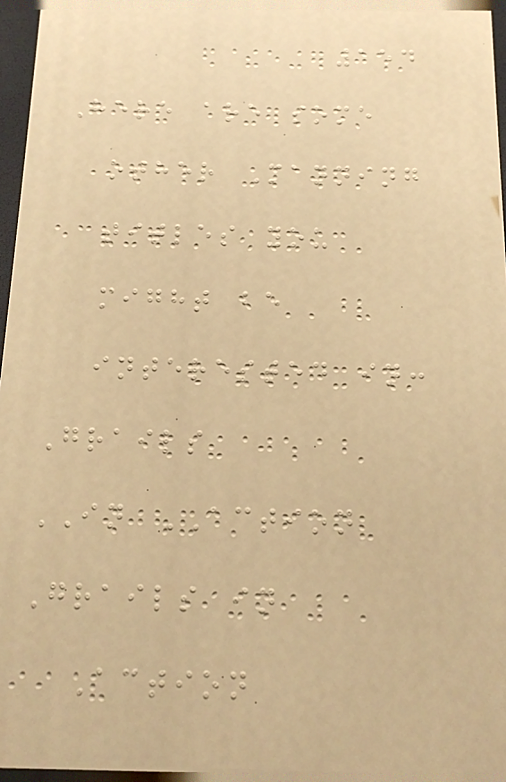154
Here are some
other Manning
titles you
might be
interested in:
Grails
IN ACTION
Grails in
Action
